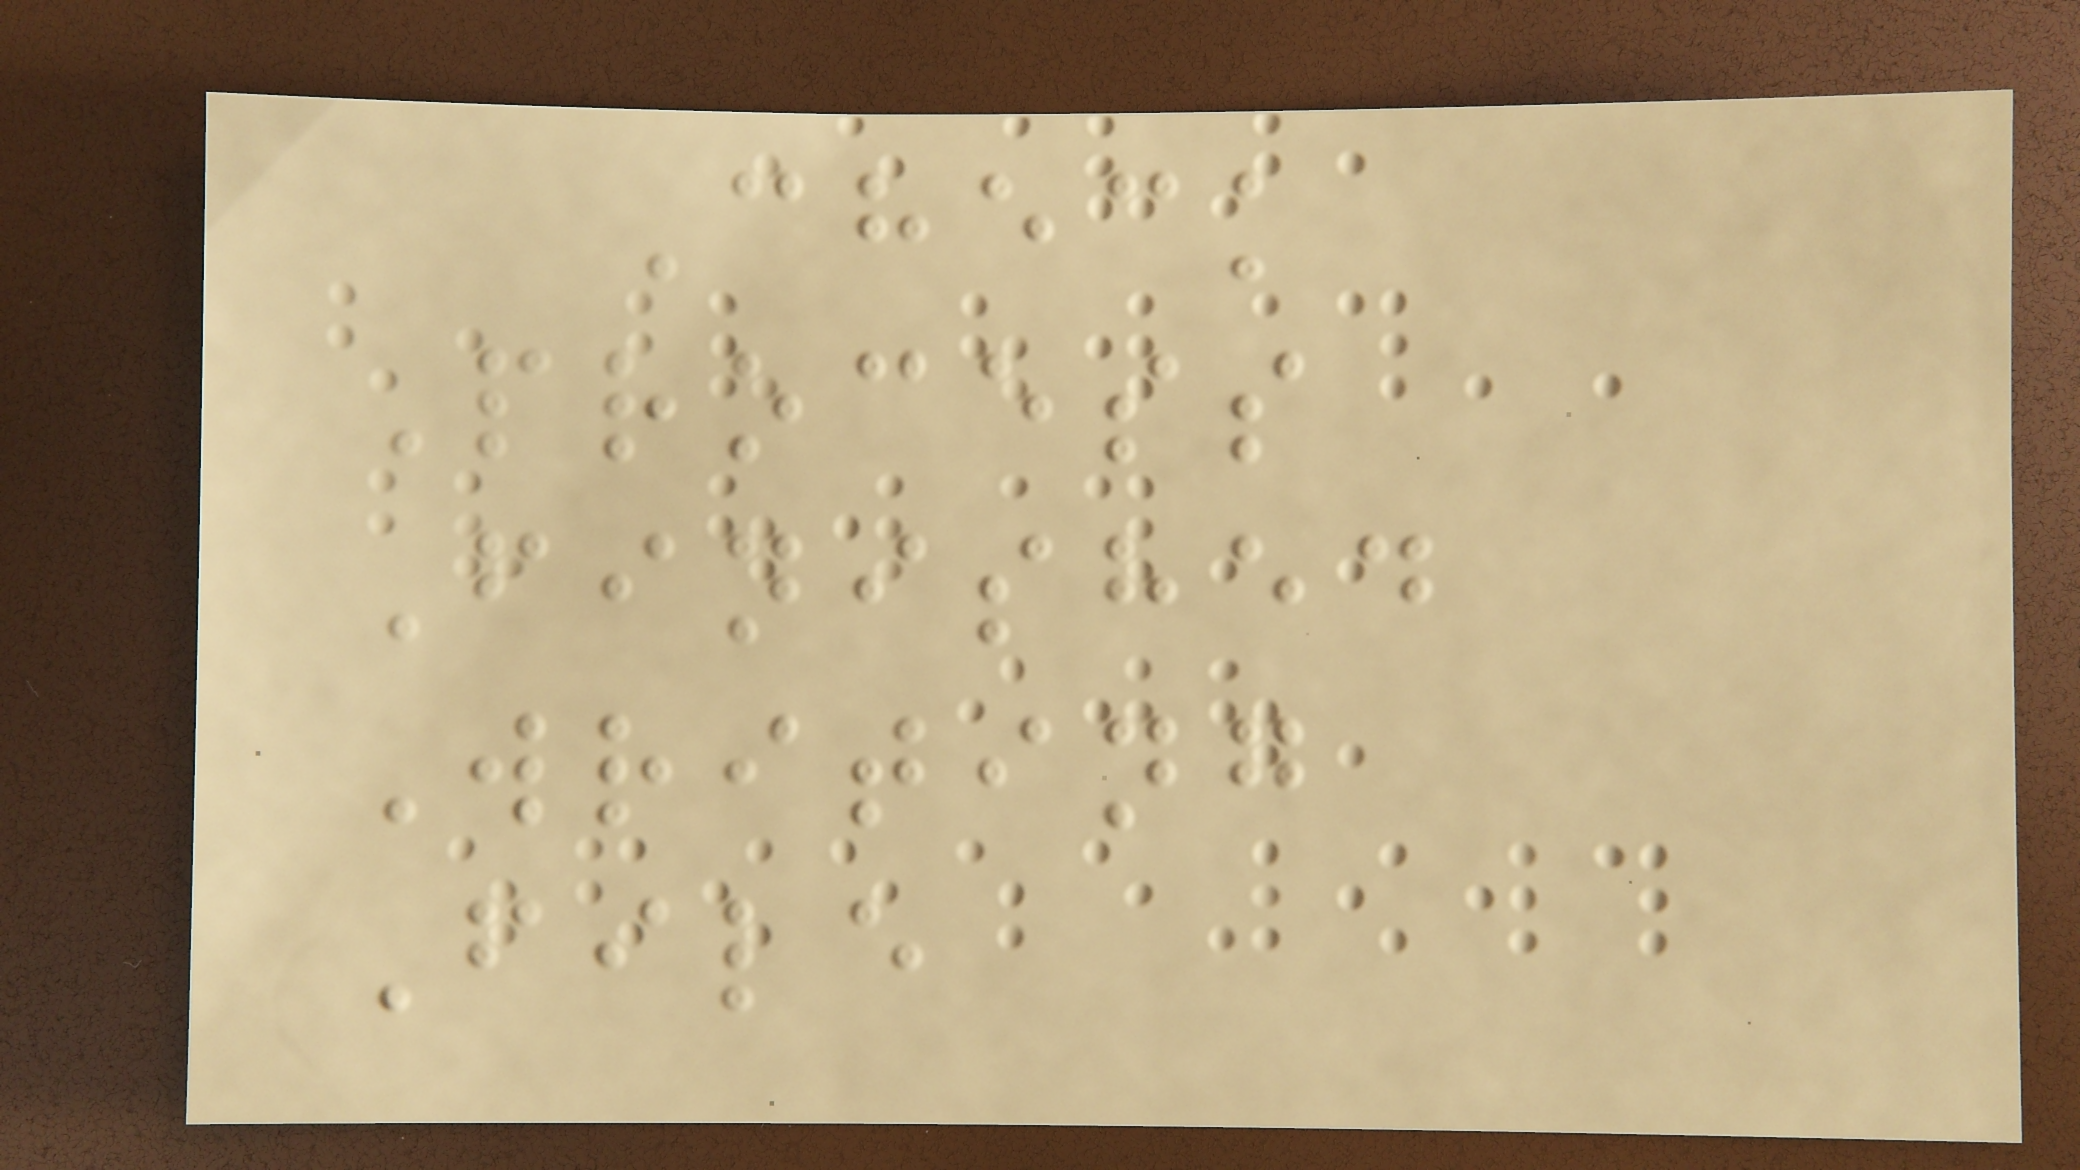Check
Process
Finished
Writing
File
